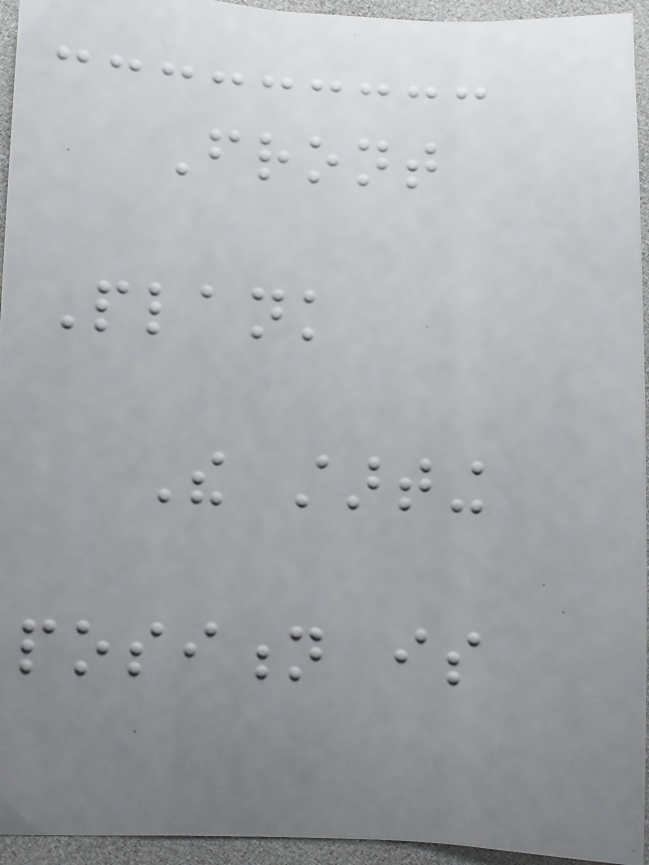Front
Plank
The starting
position is
